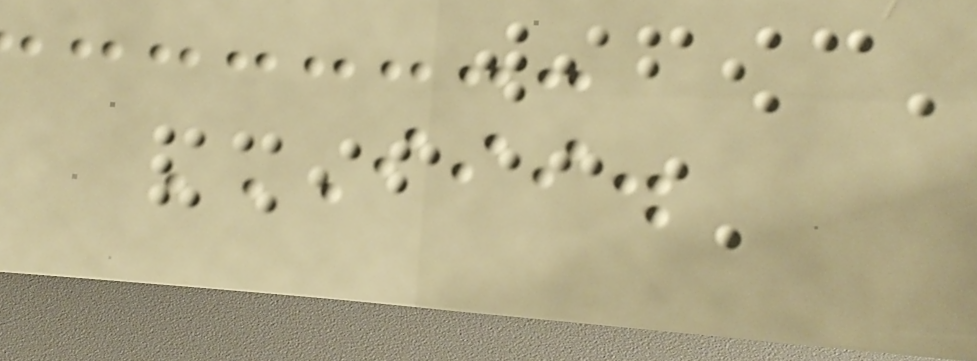III.
